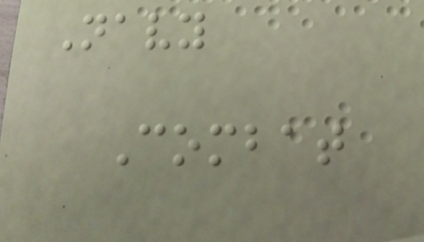Navy
Combat
